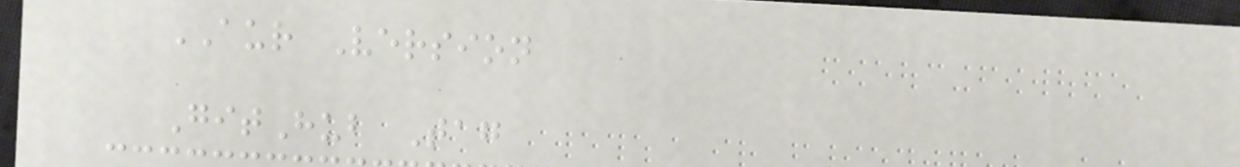AUR Version
GitHub Tag
